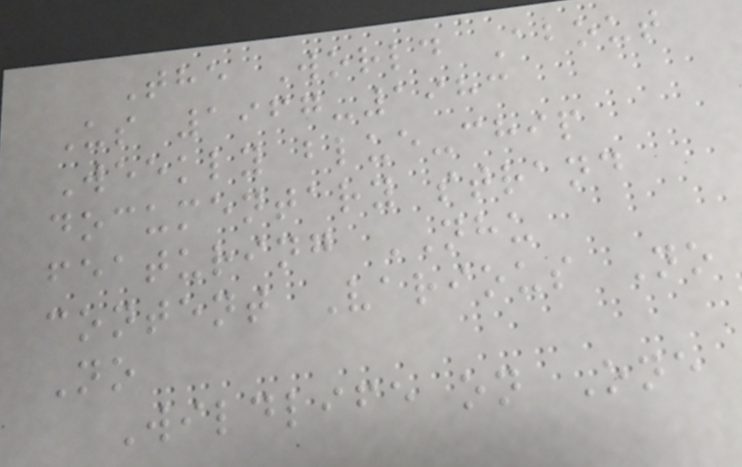The World About
Us 1967-1983
Weekly blue-chip
documentary strand
featuring NHU
content Various No
No
Wildlife on One
